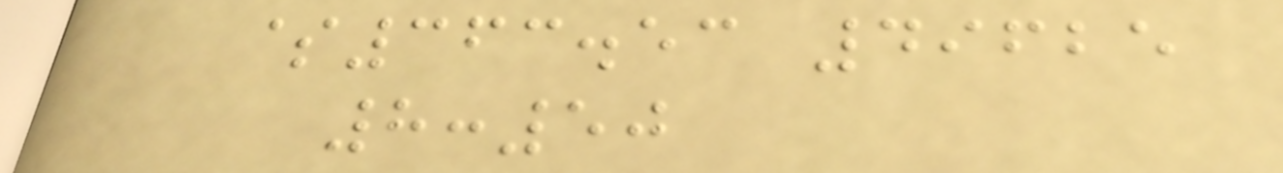$363.53 49625
8:50
